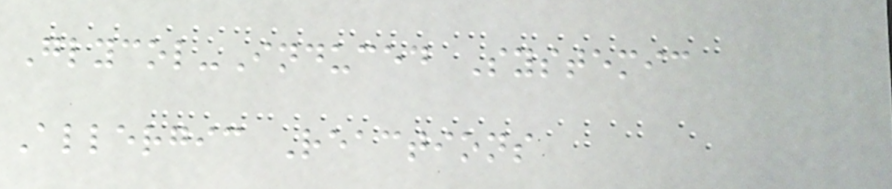Glycol-Induced Systemic
Allergic Reactions
